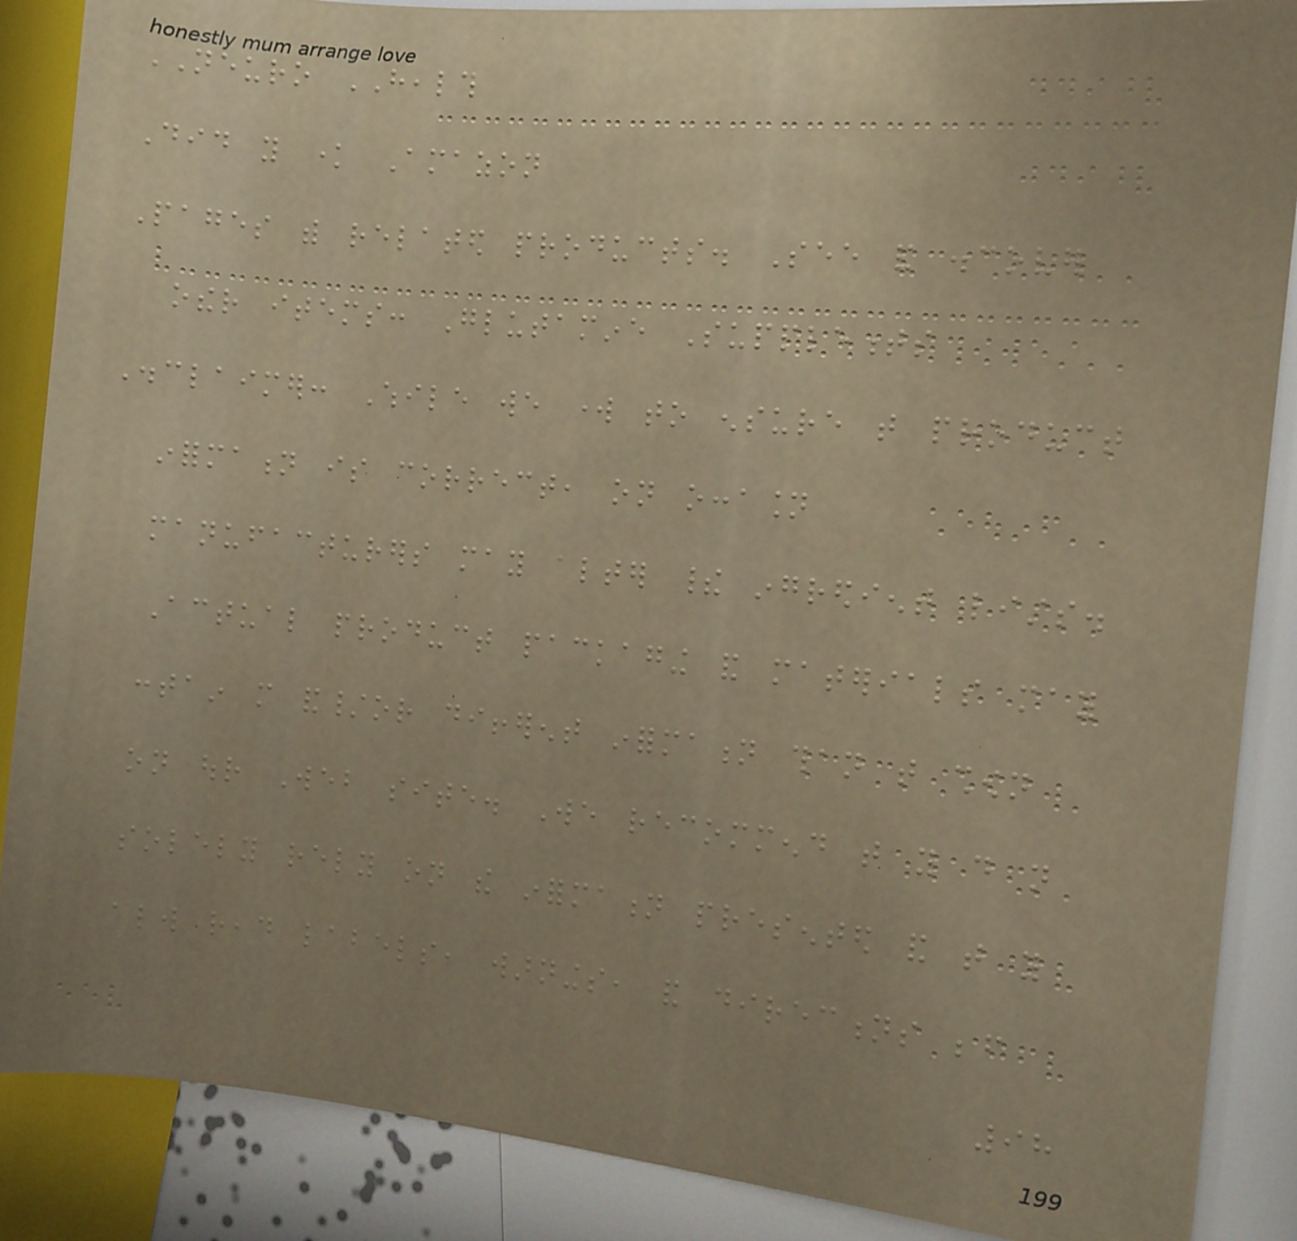NEURO HEALTH
Did you know Amazon
Pages with related products. See and discover
other items: Glutamine Supplements
Disclaimer: While we work to ensure that product
information is correct, on occasion
manufacturers may alter their ingredient lists.
Actual product packaging and materials may
contain more and/or different information than that shown
on our Web site. We recommend that you do not
solely rely on the information presented and that you
always read labels, warnings, and directions before
98
